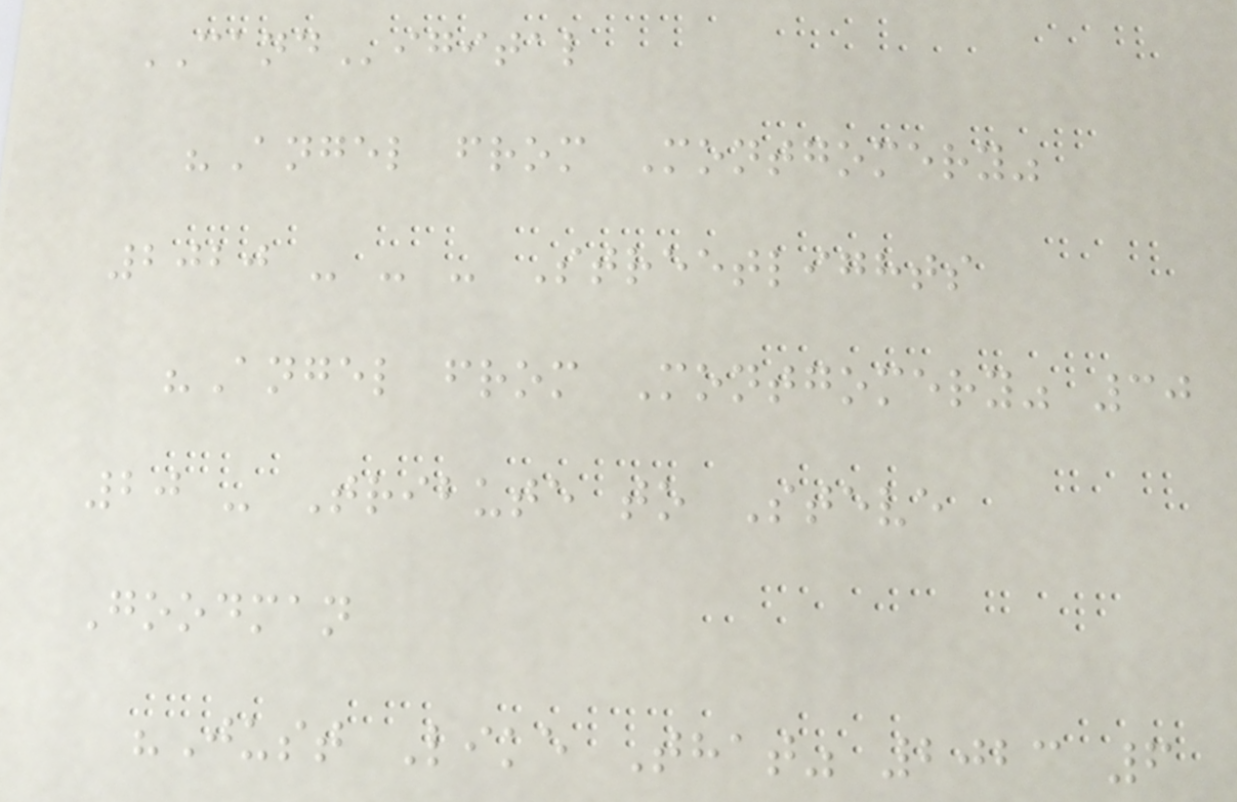CANDigital
"Angel from Montgomery"
2020 - - - Streetlights
"Angel from Montgomery" 30
20 - Tribute to Steve
Goodman
"Just Like That" 2023 6
